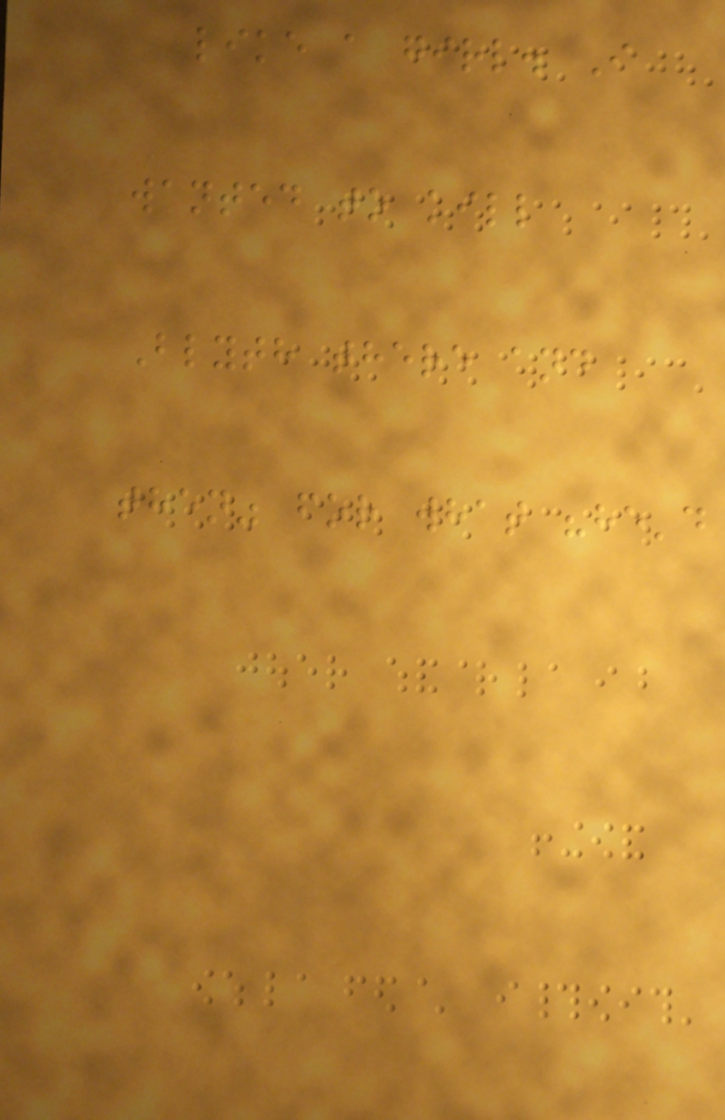like a girl. I
wanted to kill
Blyth there and
then" for what "he'd
